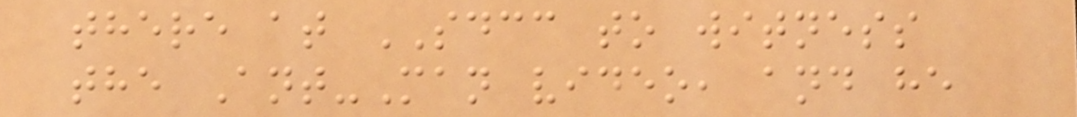there at SDCC to witness
the Ant-Man video, and he
